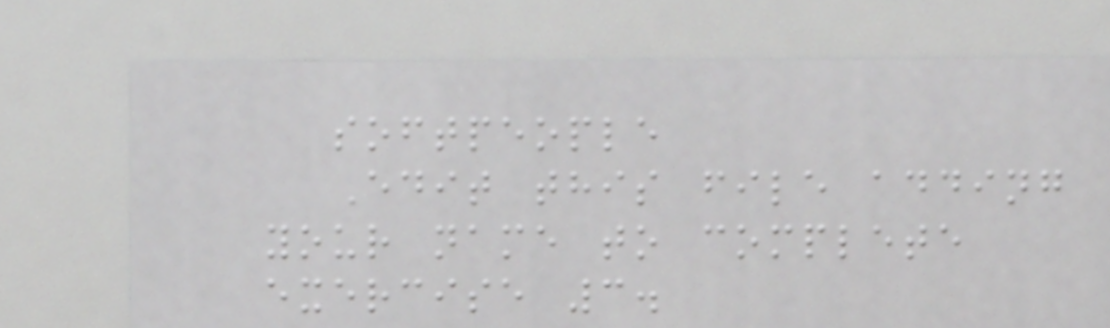softpeople
Edit this file adding
your name to complete
exercise 3.
